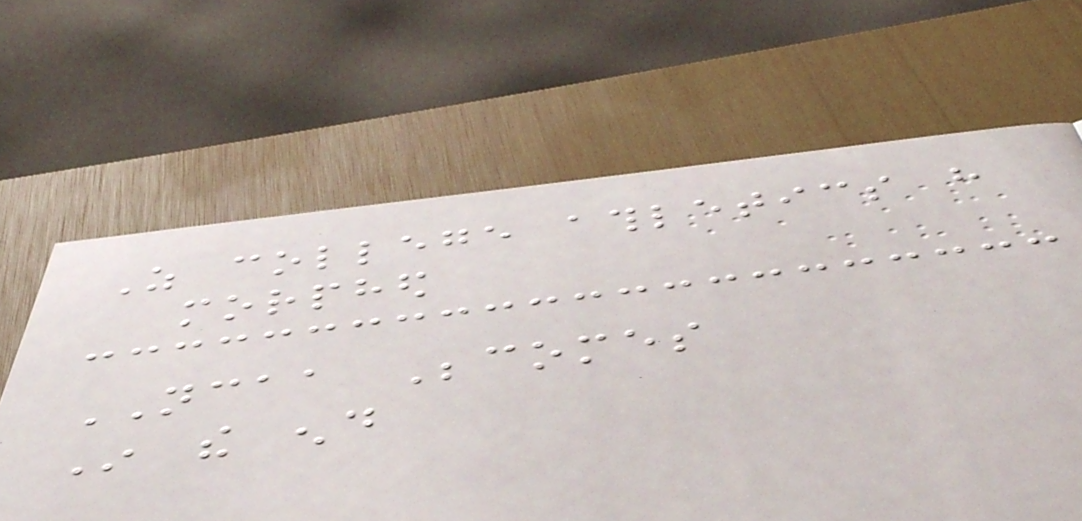As college athletics have
morphed
NCAA Becomes
In the end
